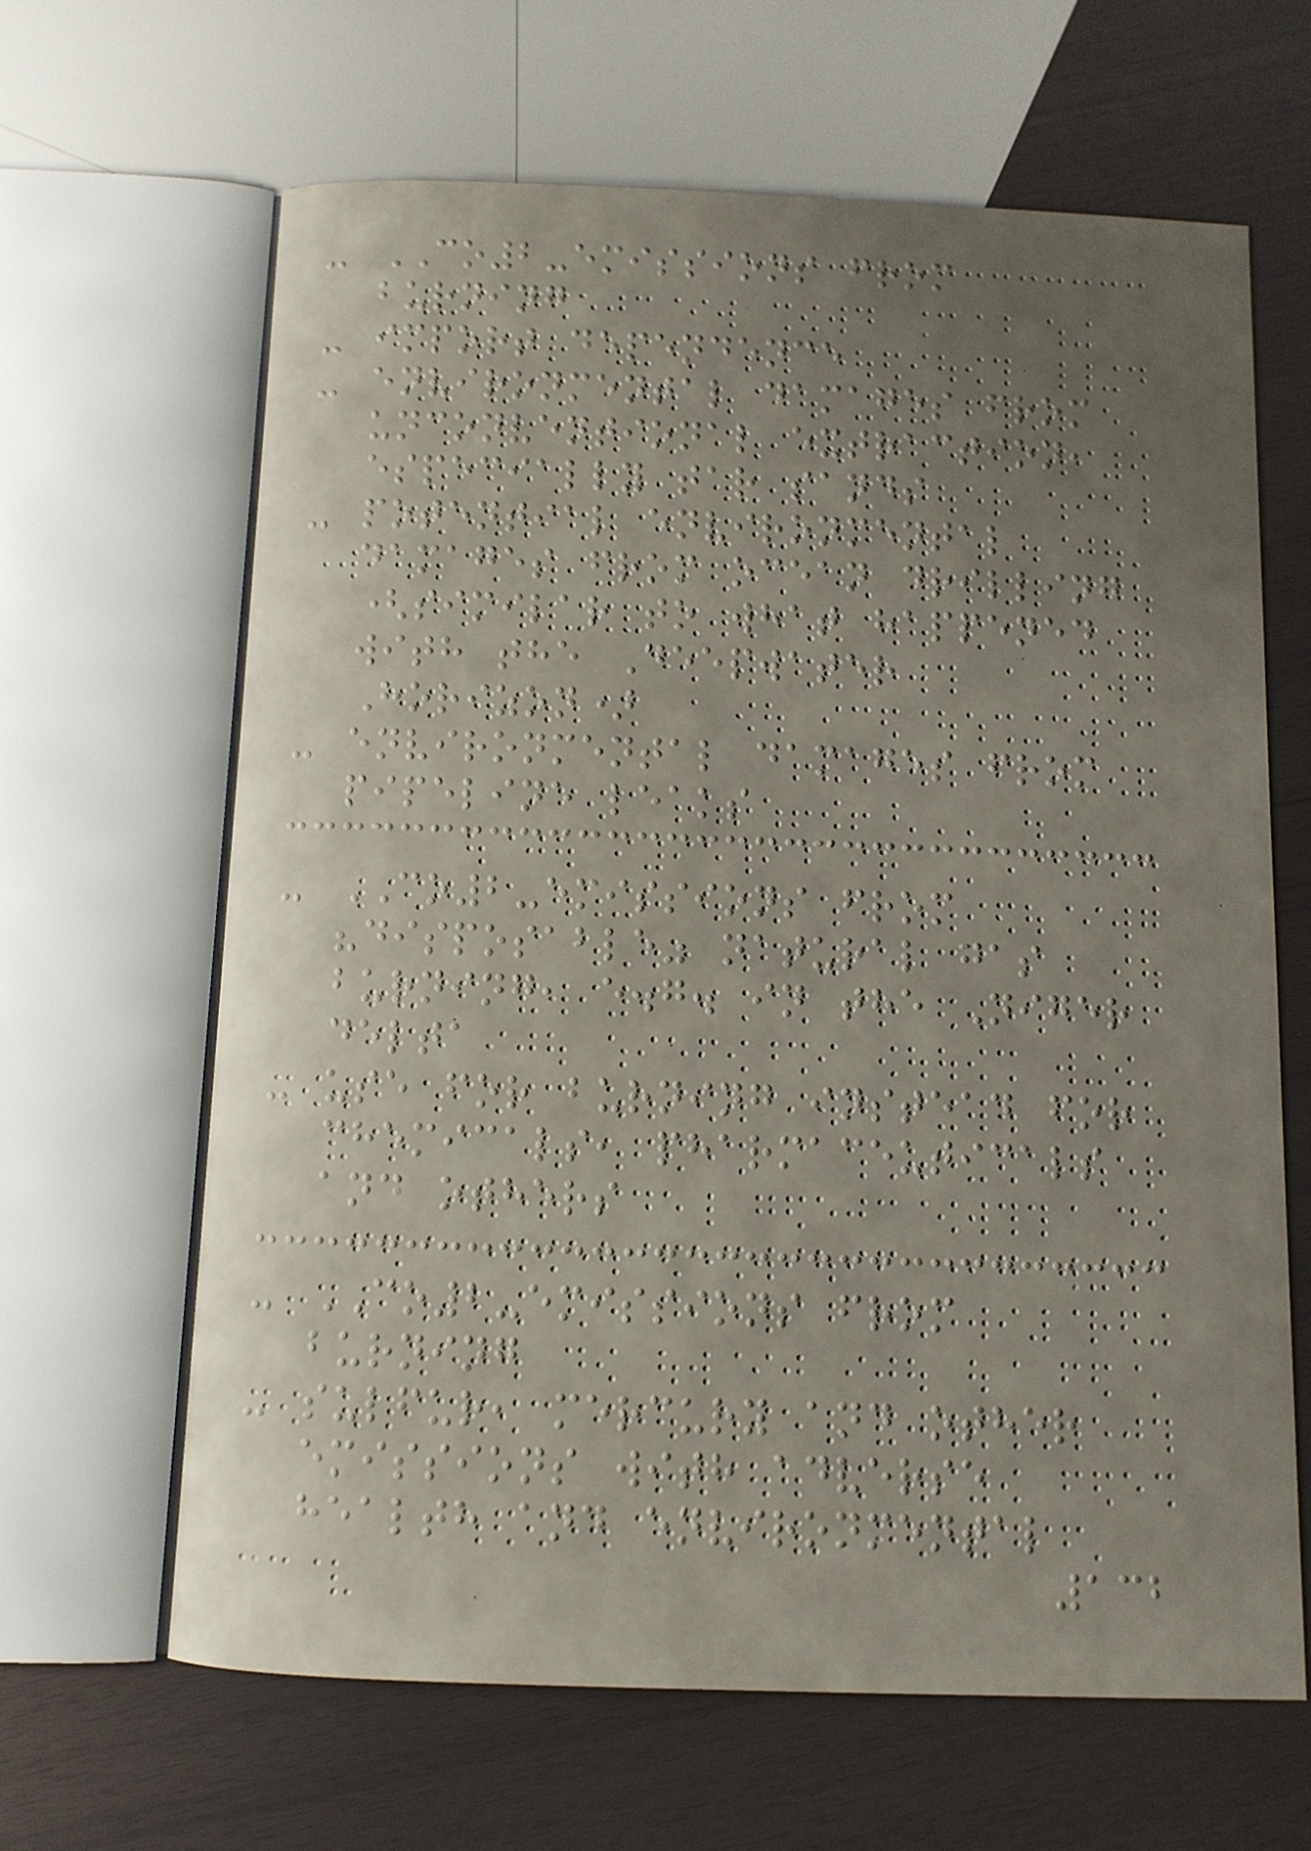- CO2-emissions from
burning
- import dependence
- environmental damages from
unconventional extraction,
especially tar sands
- potential environmental
damages from ocean drilling
(similar to what happened
with the Deepwater
Horizon)
- environmental damages from
pipeline leaks
- CO2-emissions from
"disposable" natural gas
burning, e.g. in the Niger
delta
- use for burning instead for
chemicals, pharmaceuticals
and others
- CO2-emissions from
burning
- sulfur, mercury and other
emissions with adverse
health and environmental
132
